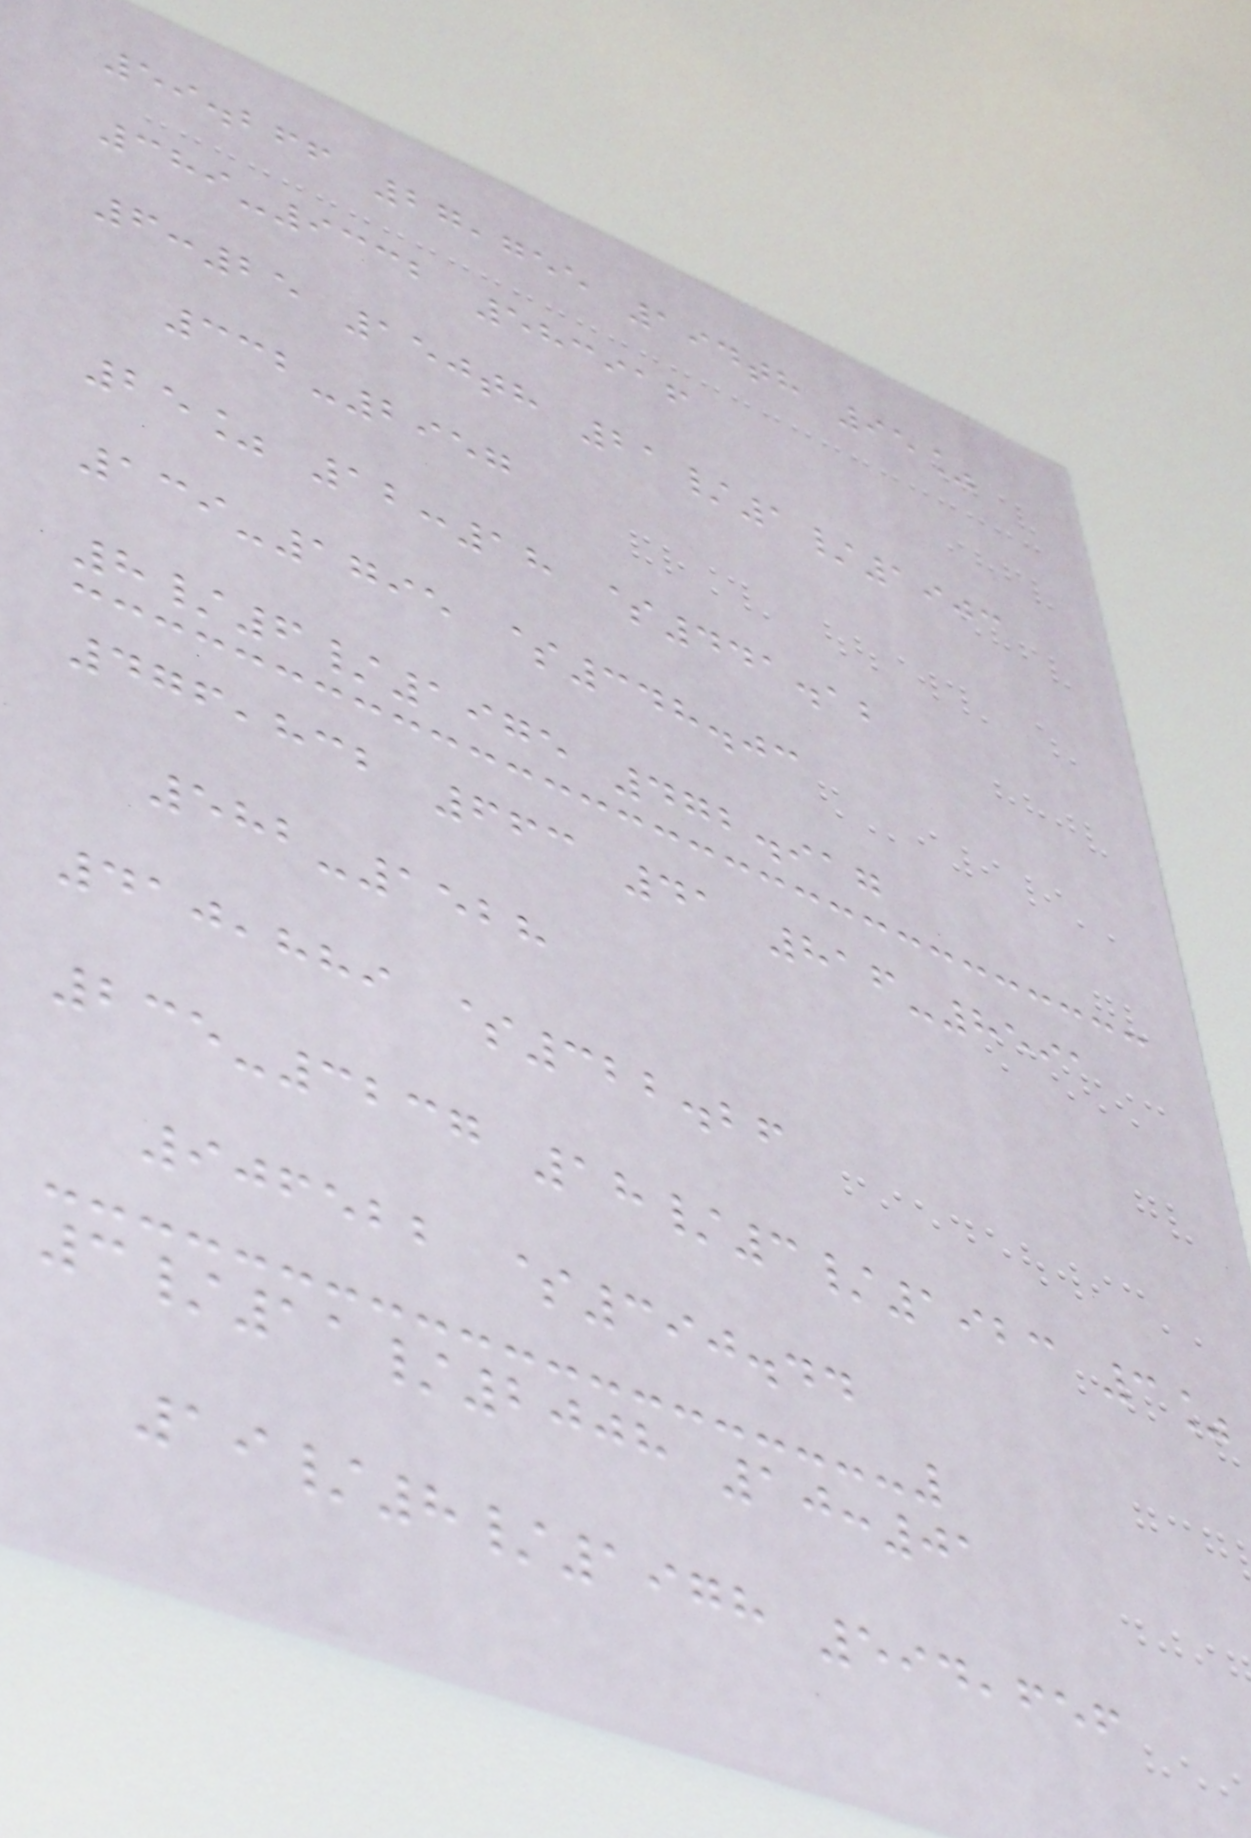59.266 27,755 194th 95%
389-9332 583916
6:25 150th 21/1/1903
332-2957
25% 12:18 $441.12
139-1795 $348.03
8/6/1975 472.917
476,832 663 41 816-8591
582-1528
410,889 $322.26
235-3237 18/3/1923 3%
906522 $390.44
3/11/2008 10:01
19/8/1978 594,656
